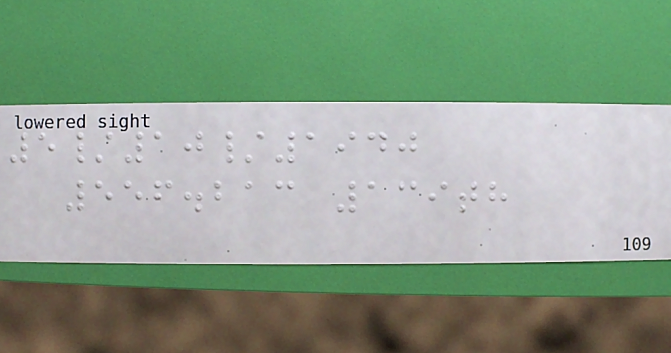5/10/1940
556.213 139th
